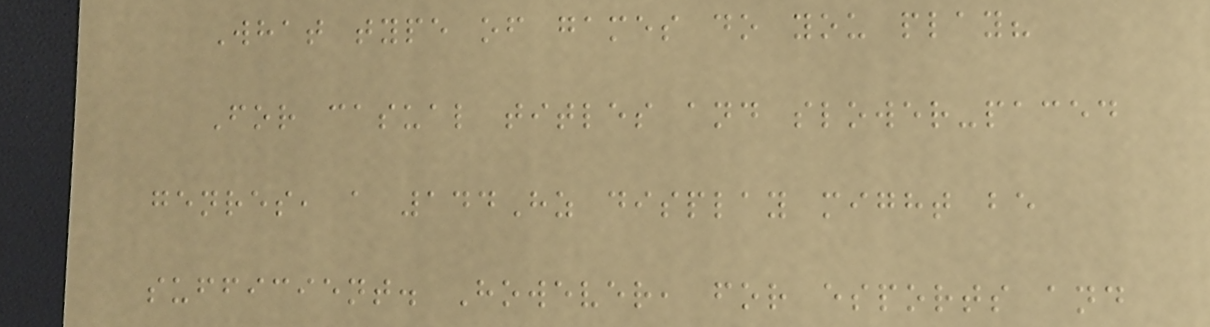What type of games do you play?
For casual titles and slower-paced
genres, a 144Hz display might be
sufficient. However, for esports and
